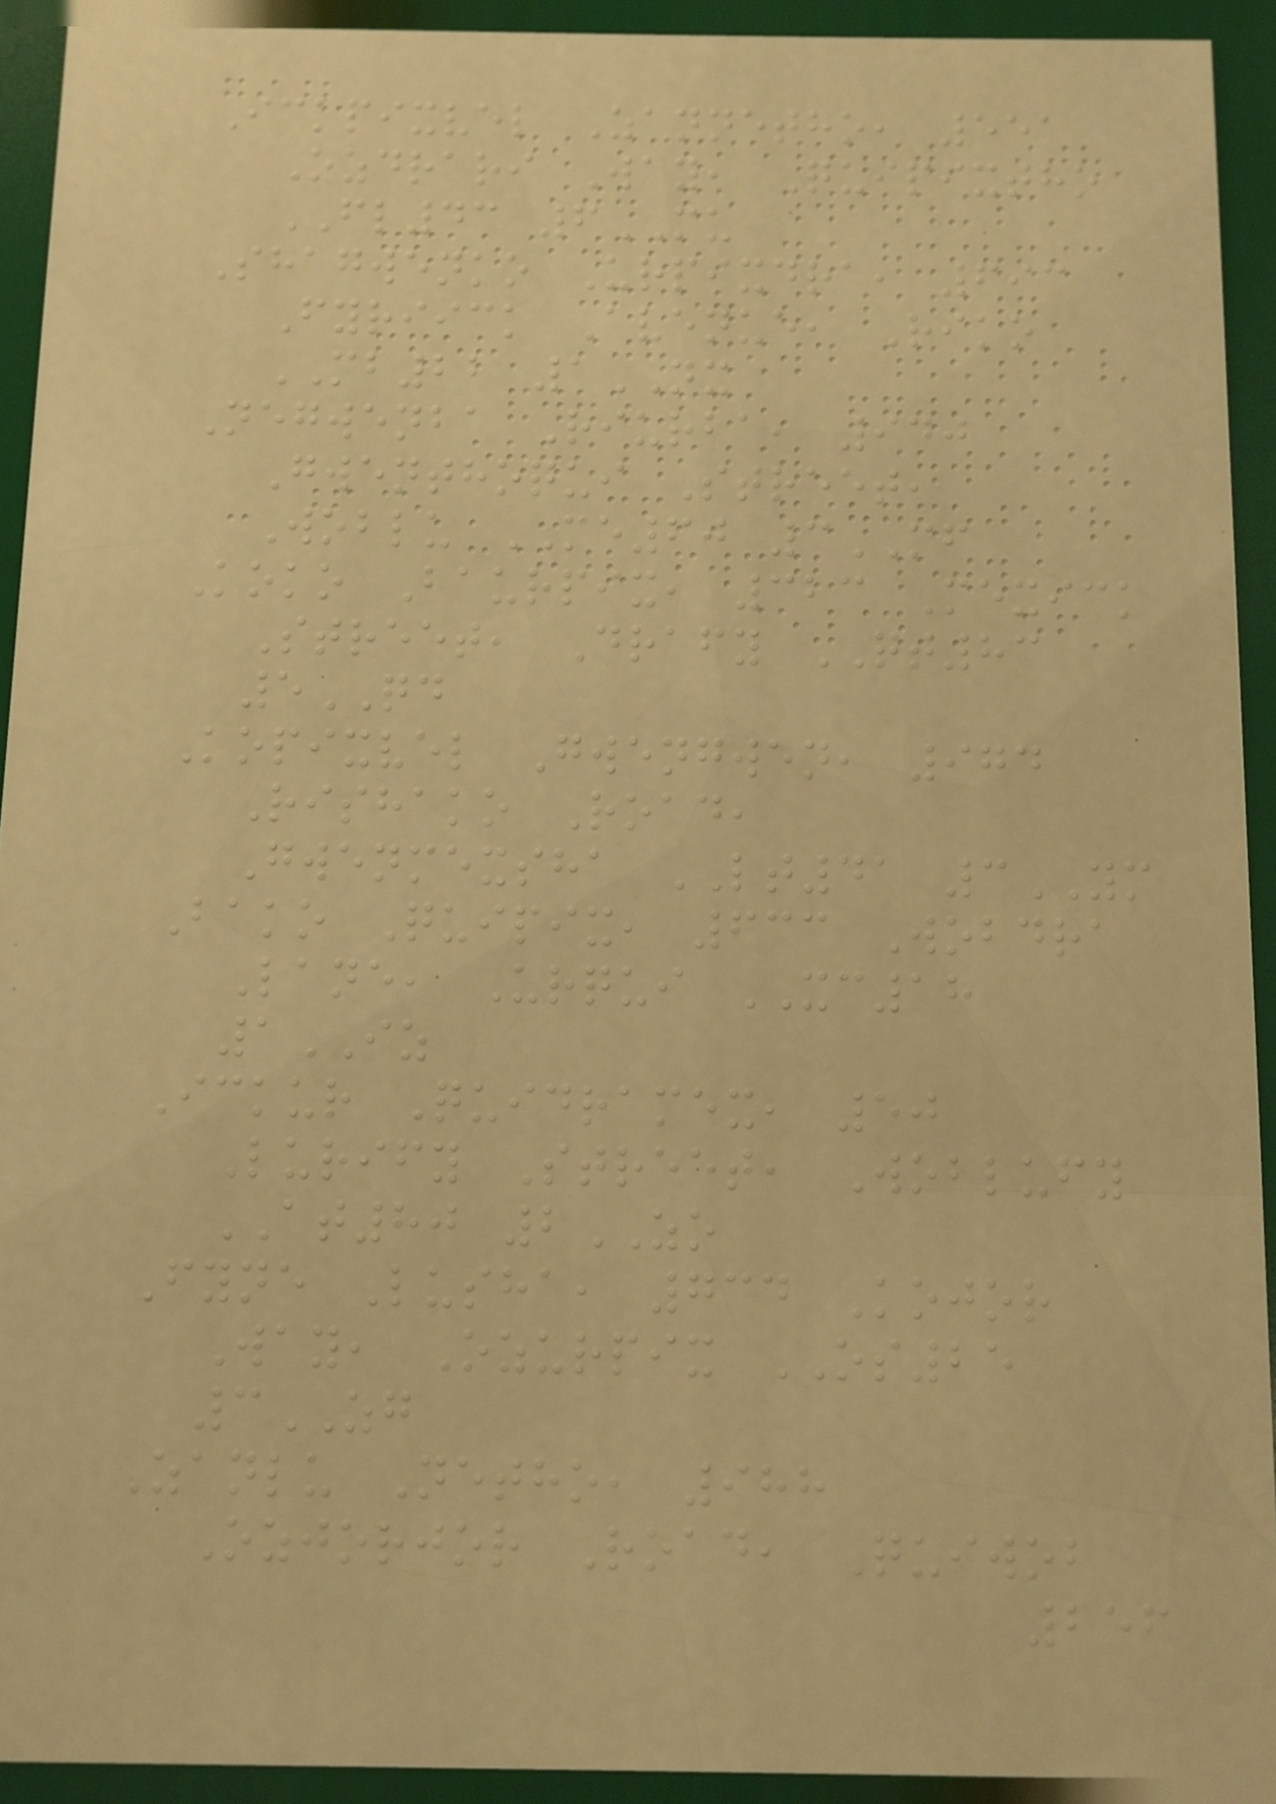Ickpixvel Zannetho, 551
Ozdrari Way, Quipixtho
FL43 6MU
Shagwenko Urpixdra, 693
Fyriick Avenue, Riko
MB22 1NX
Negwenba Riurba, 940
Gwenthoqui Street,
Woblu ME60 3MF
Koko Baurpix, 323 Mexick
Street, Drafy QT83
5QD
Kopixvel Gwengwen, 974
Rishako Road,
Gwenmexsha LT41 3YM
Bako Quipix, 633 Wobdra
Lane, Urqui XC18
1IZ
Ickur Quidramex, 50
Lurify Street, Woblufy
AT80 2ZO
Fyne Lusha, 734 Kojor
Way, Ozurpix OS25
3ZG
Zanlu Netho, 988
Ozjorjor Road, Quiwob
256
